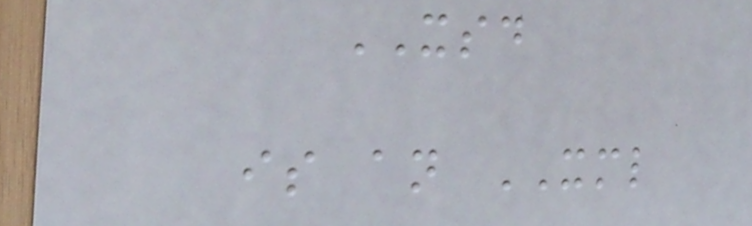XSD
is an XML
